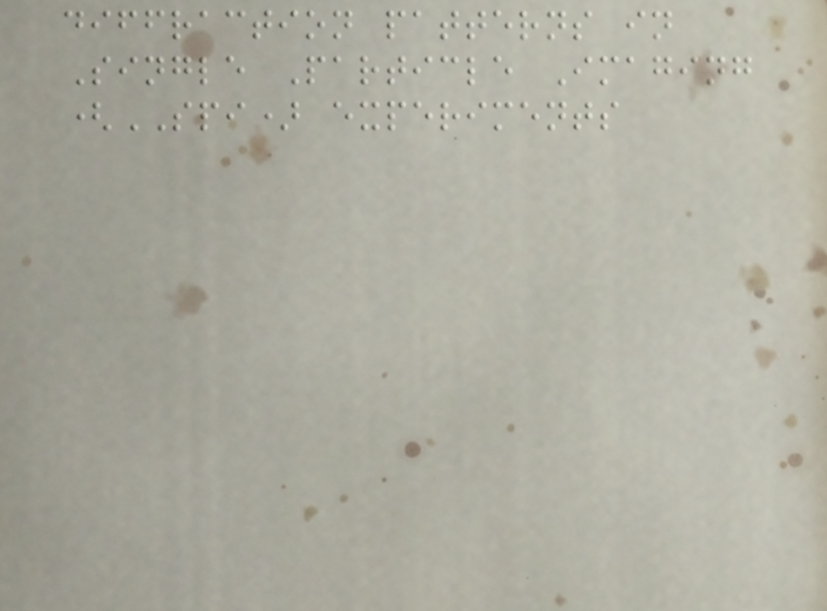diffraction patterns in
Single Particle Imaging
(SPI) experiments
